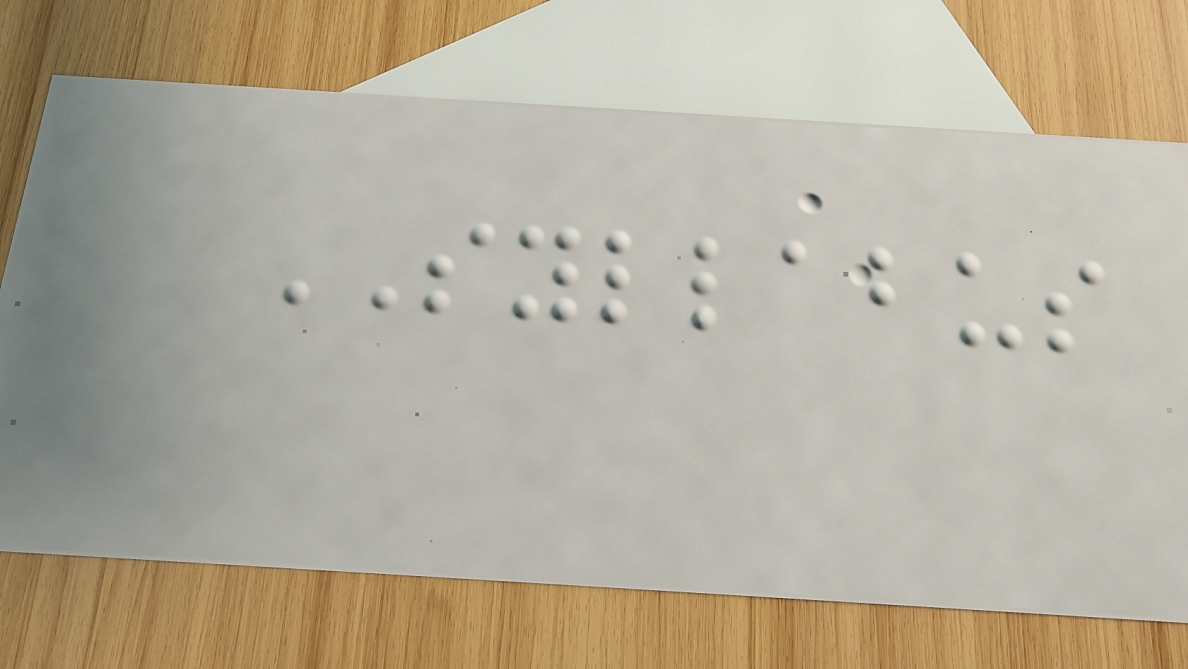SYLLABUS
